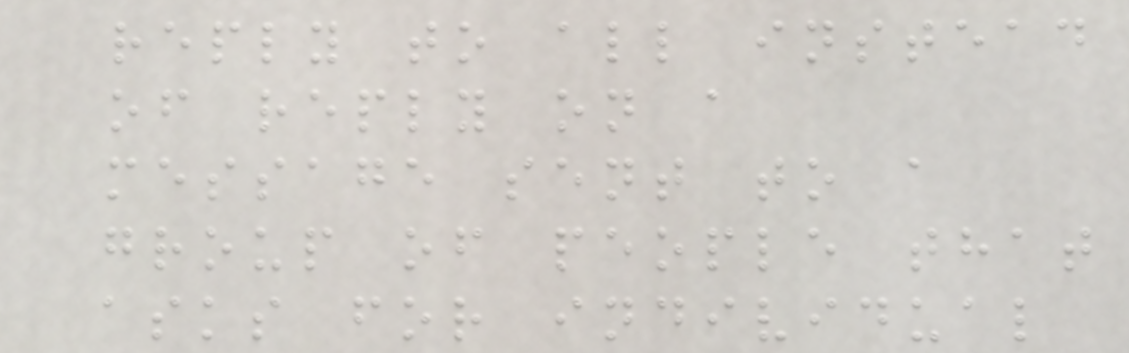reply to all instead
of reply on a
message sent to a
group of people that
asks for individual
